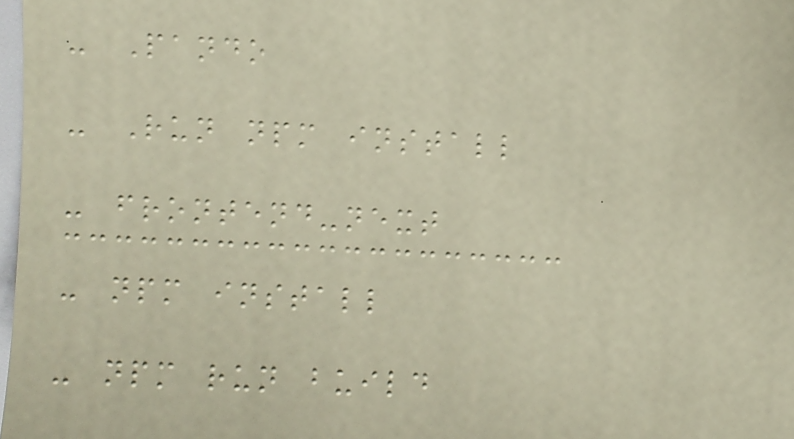- Pando
- Run npm install
- frontend-next
- npm install
- npm run build
